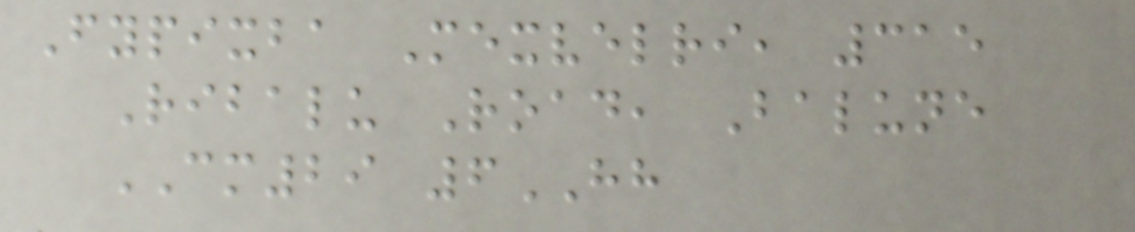Fypixba Mexvelri, 315
Ribalu Road, Balune
CM29 6HH
